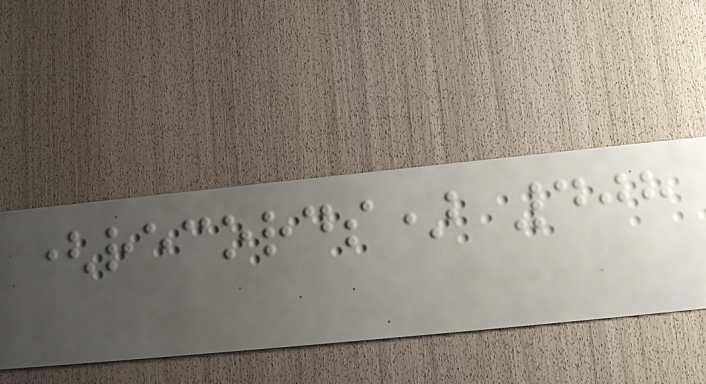(records) 408
